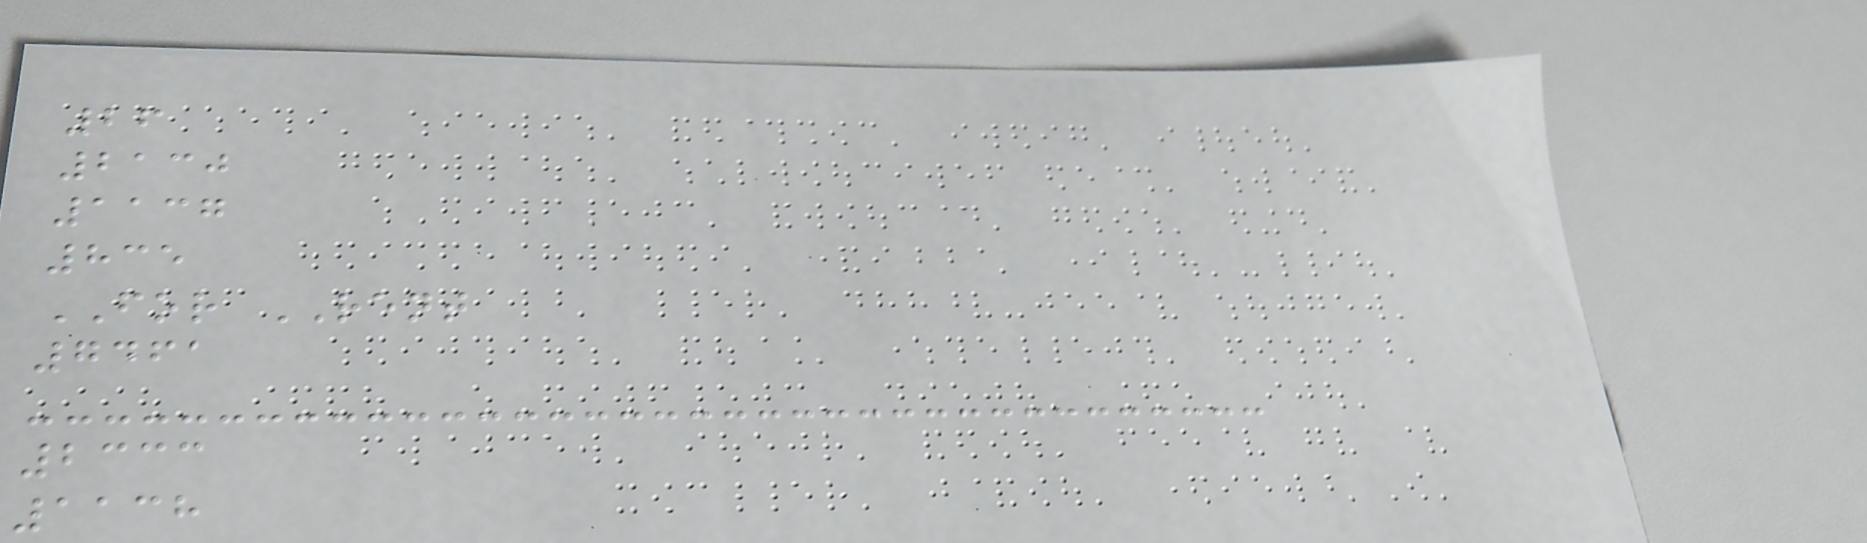26
2130
1137
835
FOR RENT
7461
2333
1138
